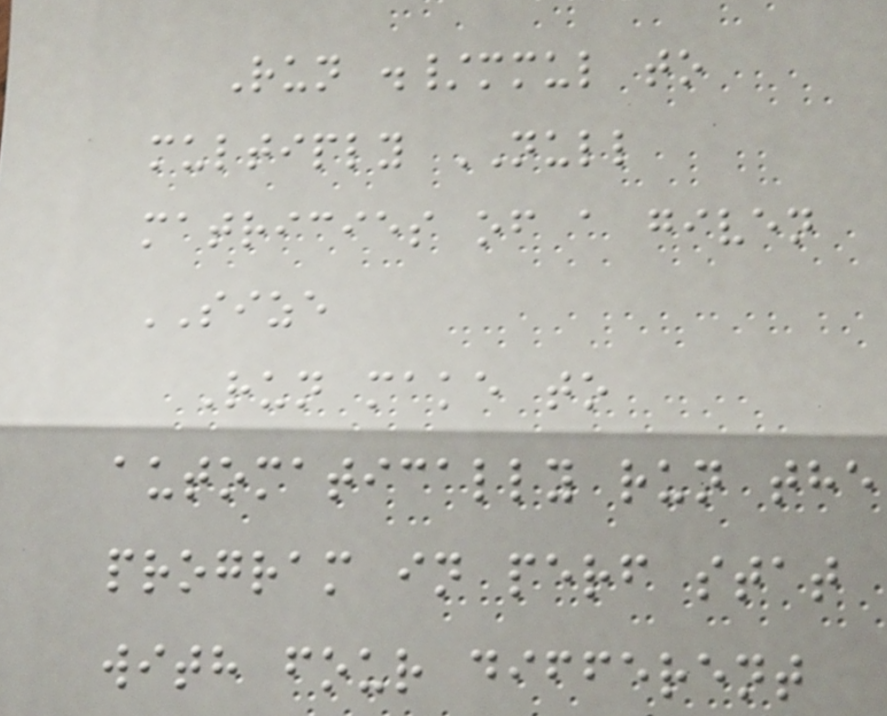Run ./mmul to
multiply NULL
matricies of a given
SIZE
Run make to
automatically run the
program in perf stat
with four different
